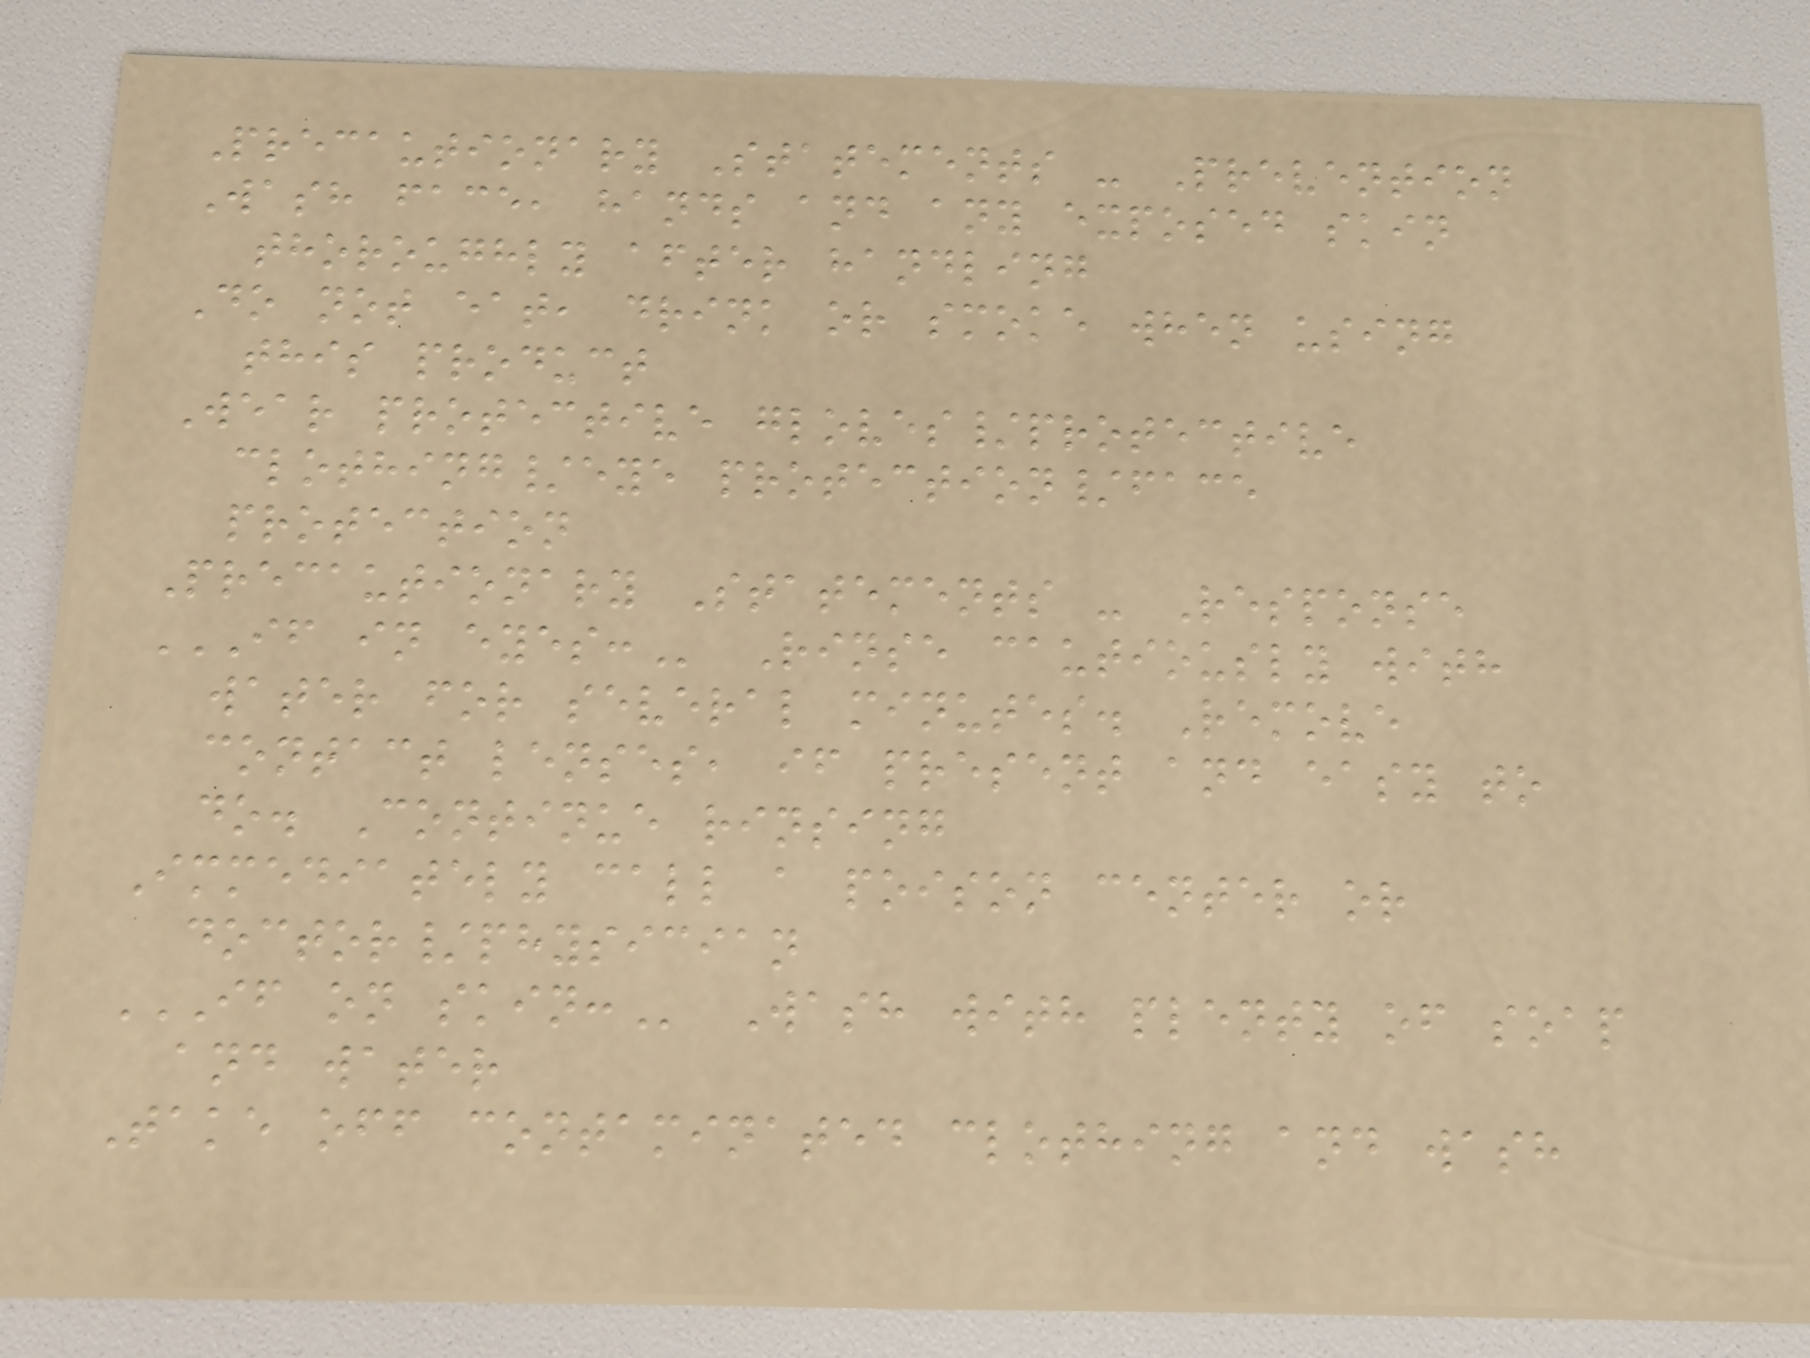Precautionary Statements - Prevention
Wash face, hands and any exposed skin
thoroughly after handling
Do not eat, drink or smoke when using
this product
Wear protective gloves/protective
clothing/eye protection/face
protection
Precautionary Statements - Response
IF IN EYES: Rinse cautiously with
water for several minutes. Remove
contact lenses, if present and easy to
do. Continue rinsing
Immediately call a poison center or
doctor/physician
IF ON SKIN: Wash with plenty of soap
and water
Take off contaminated clothing and wash
